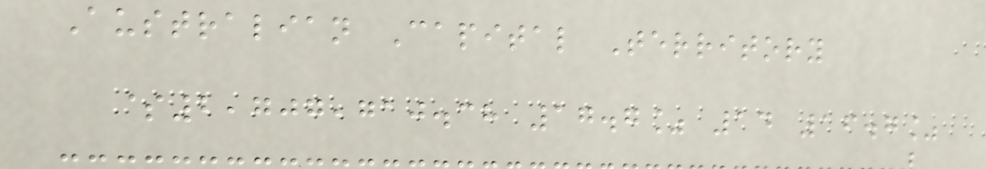Australian Capital Territory
$2,707,710.38 17.7% 14 16.7%
